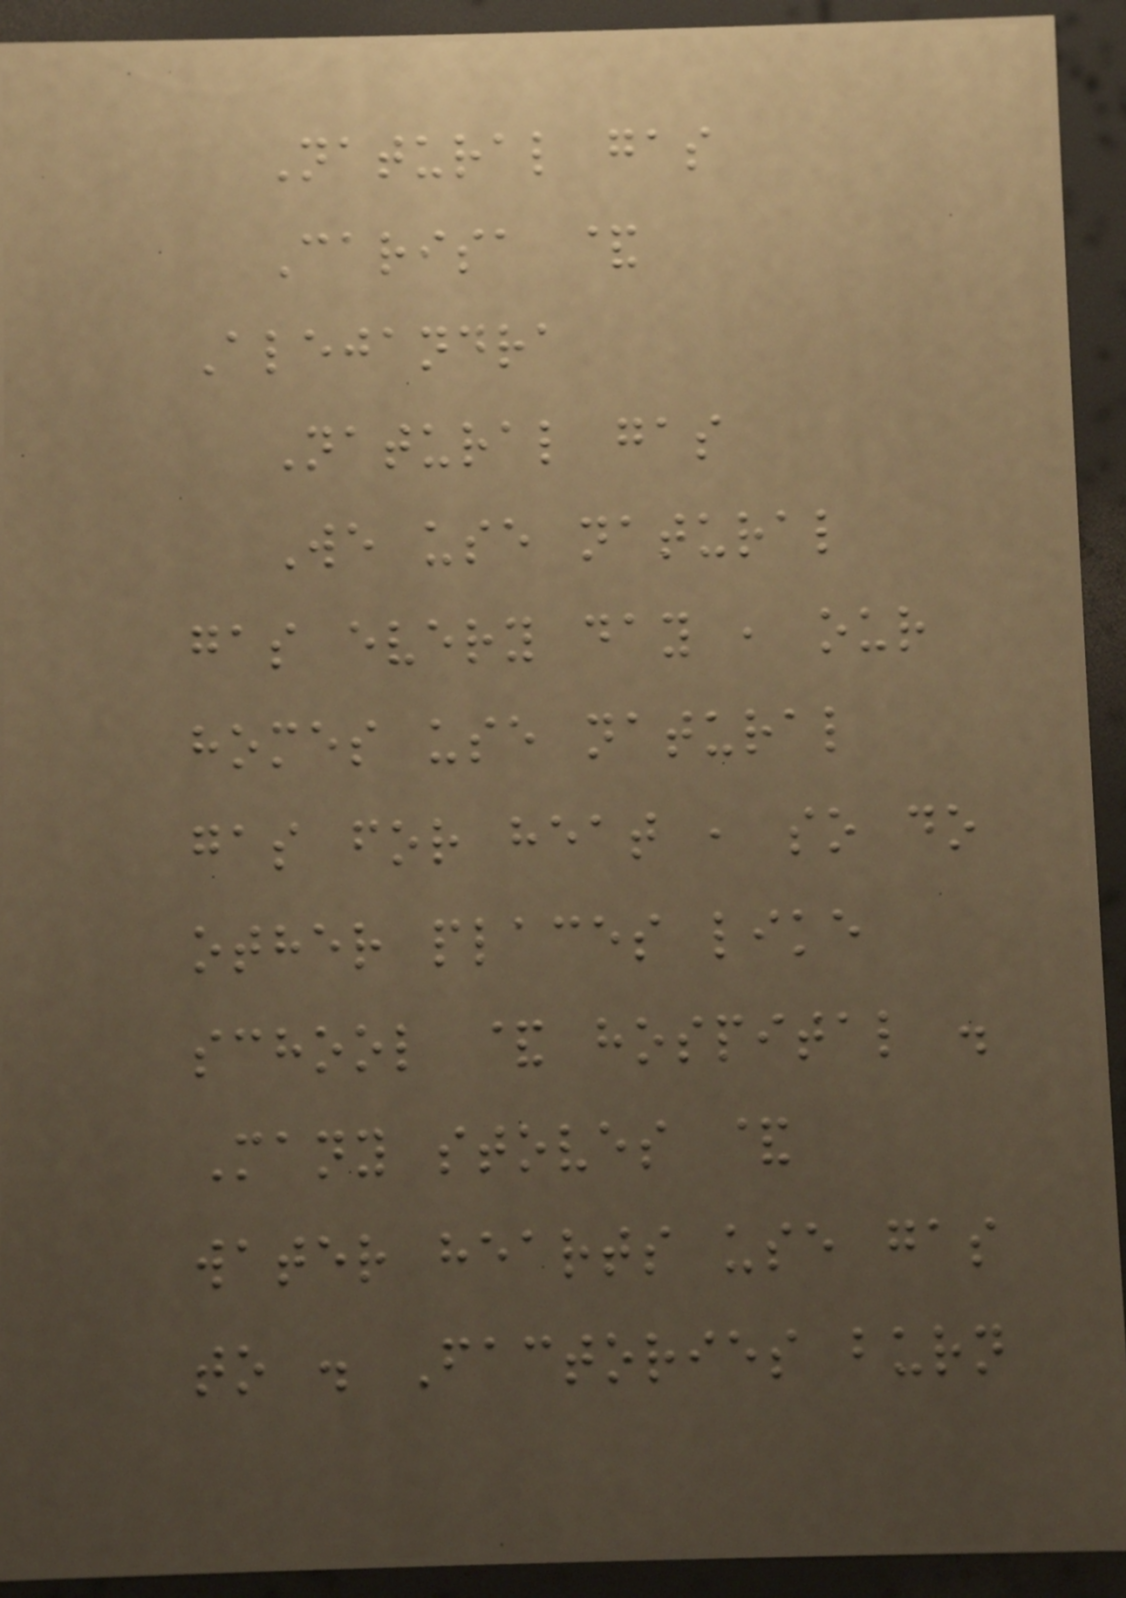Natural gas
Carisa &
Alejandra
Natural gas
We use natural
gas every day , our
homes use natural
gas for heat , so do
other places like
school & hospital .
Many stoves &
water hearts use gas
to . Factories burn
